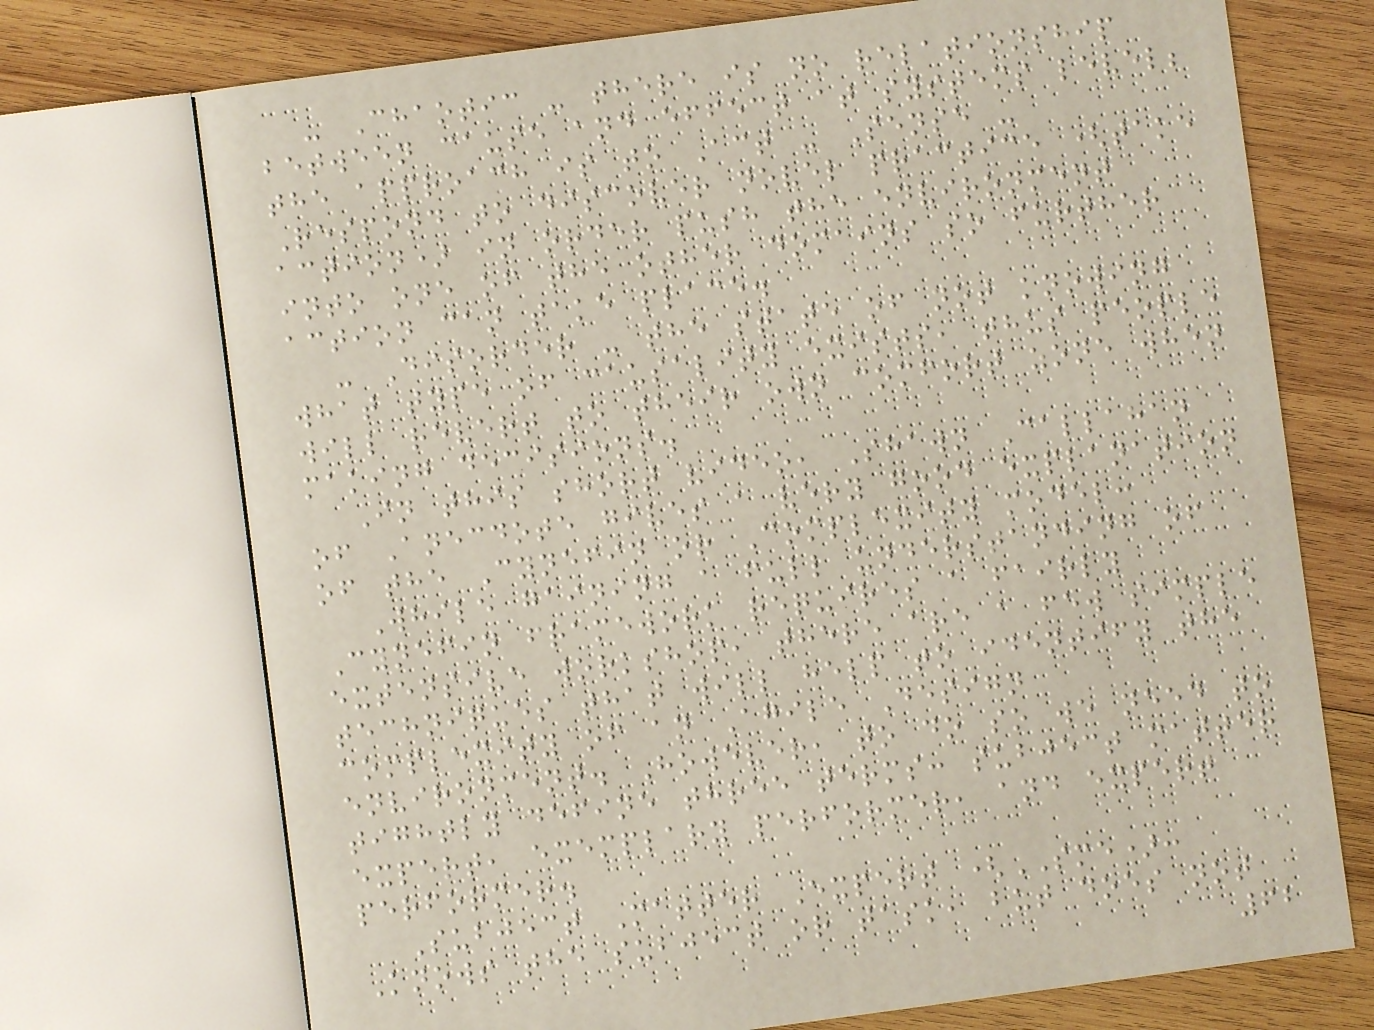- Chaotic - there is no relationship
between cause and effect at systems level;
the approach is to Act - Sense -
Respond to discover novel practice (take
action) in order push the environment
into one of the other domains so further
action can take place.
- Disorder - the state of not knowing
what type of causality exists, thus people
will revert to their own comfort zone when
making decisions.
In this short video, Shawn Callahan
of Anecdote gives a very good explanation
of the Cynefin or Complexity model:
While gaining a full understanding of
Cynefin framework requires a fairly
extensive workshop, there are a few simple
techniques that will help to identify the
complexity of an Agile Design
environment. However, to do so we need to
tightly define three terms: subject matter
expert, exemplary performer, and expert
performer.
Subject Matter Expert (SME):
Knows the subject or task, but does not
62
